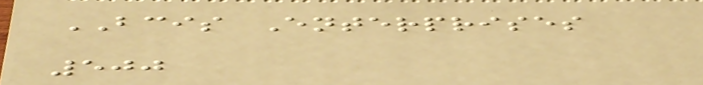BCIS Enterprises
500
